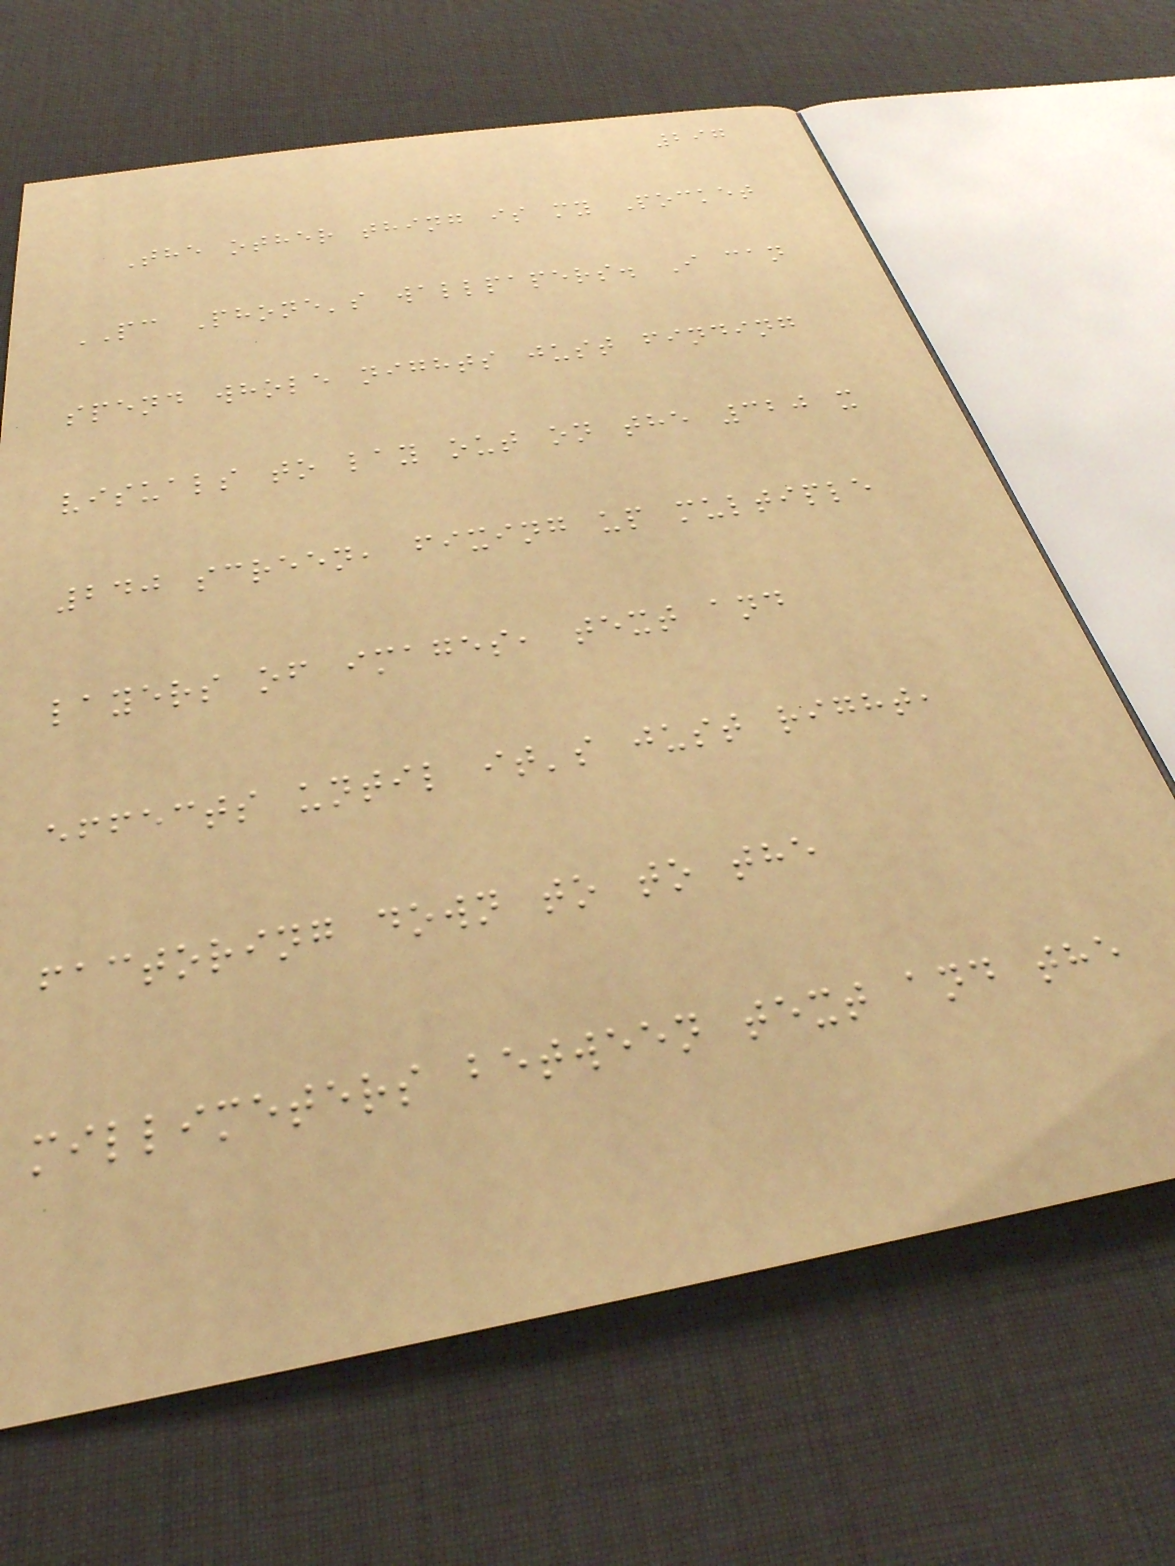297
The other thing is my Pocket
PC Phone's wallpapers. I can
spend whole nights just finding
visuals to lay out on the 320 x
240 screen, fixing up multiple
layers of images, text and
effects until it's just right,
factoring down to to the
millimeters between text and the
